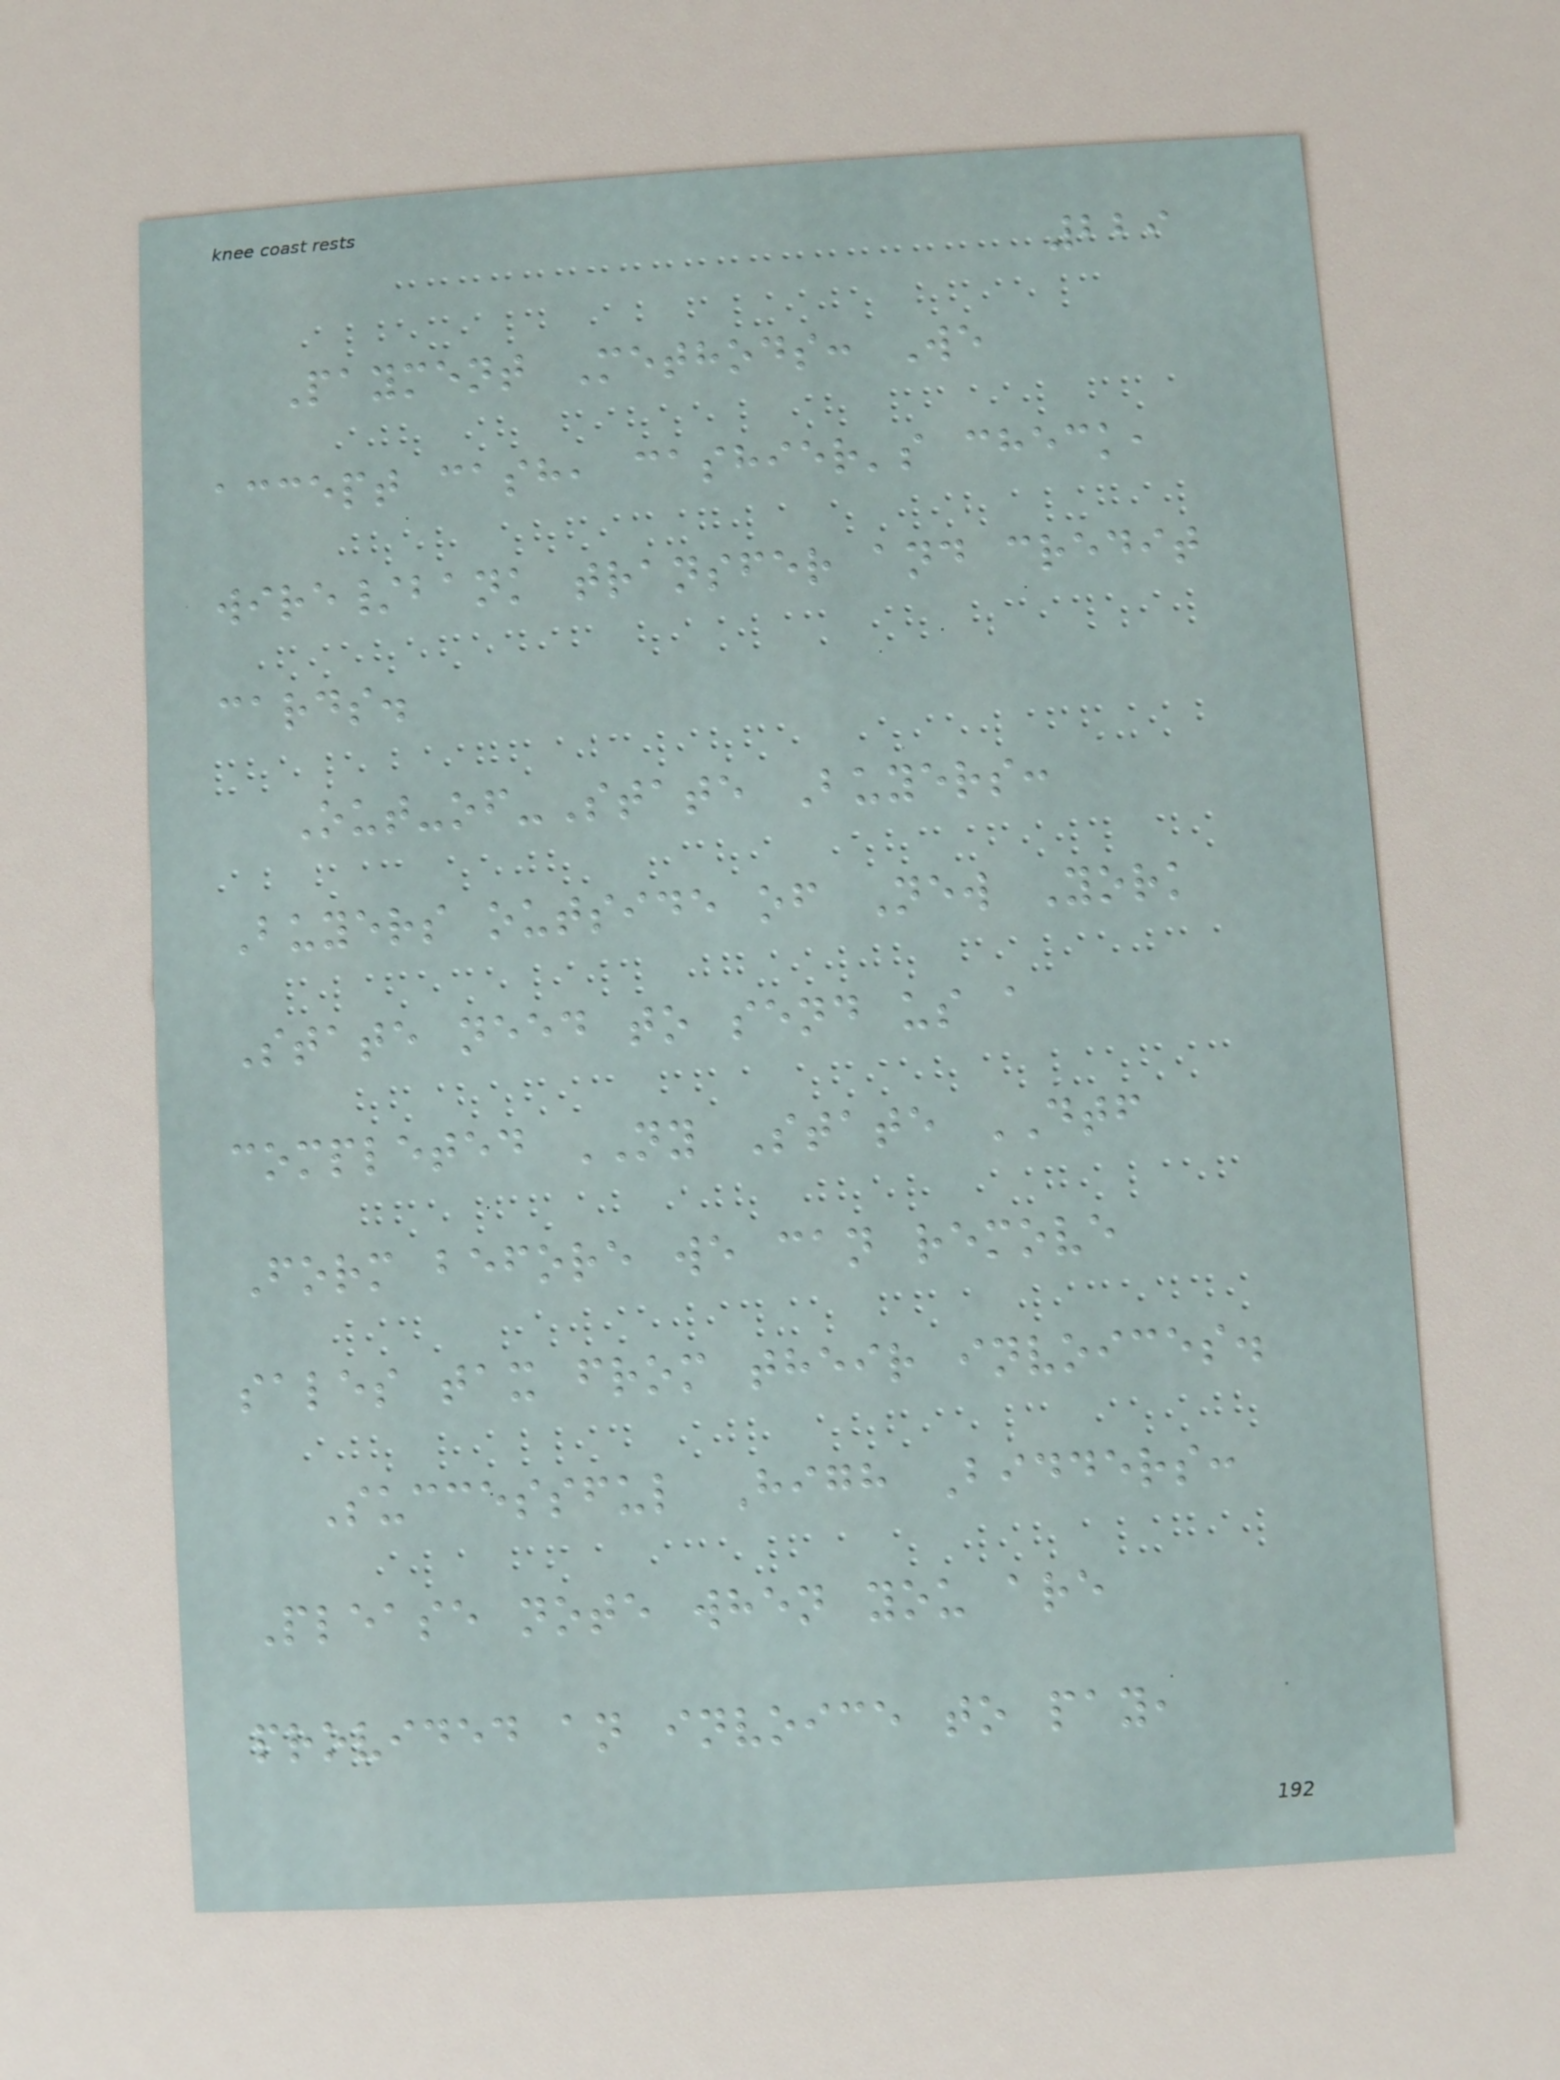229
Payment Methods: We
accept cash, cashier's check,
wire/bank transfer and credit
cards.
Out-of-State Buyers:
Buyers outside of New York
State need to send us a
completed NY State DTF
Form before we can remove
sales tax from their invoices.
Successful High Bidders:
Please note when you are
provided an invoice to pay,
